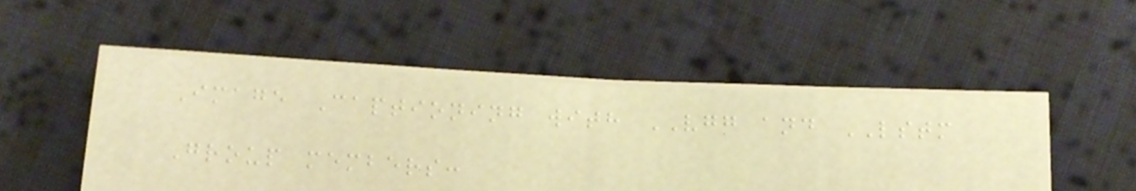Image Captioning with VGG and LSTM
Group members:
